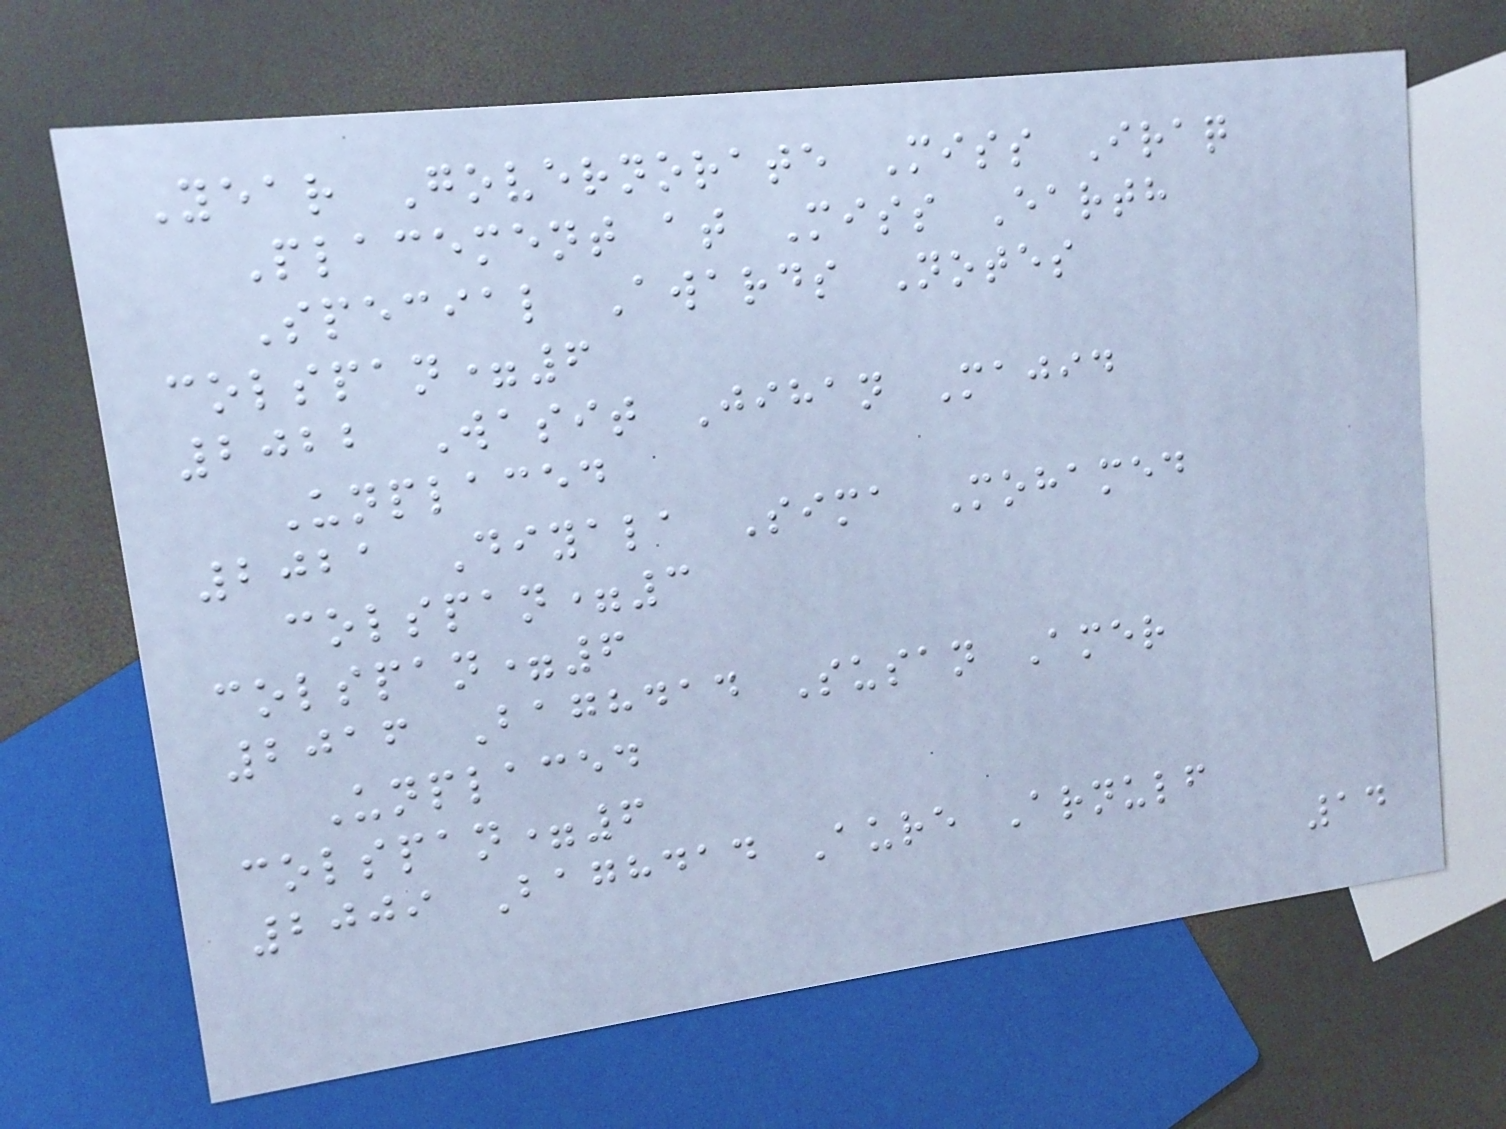Year Governorate Miss Iraq
Placement at Miss Earth
Special Awards Notes
colspan=6
2022 Wasit Jihan Majid
Unplaced
2021 Diyala Sima Mohamed
colspan=3
colspan=6
2016 Baghdad Susan Amer
Unplaced
colspan=6
2009 Baghdad Aure Arnulf
14
